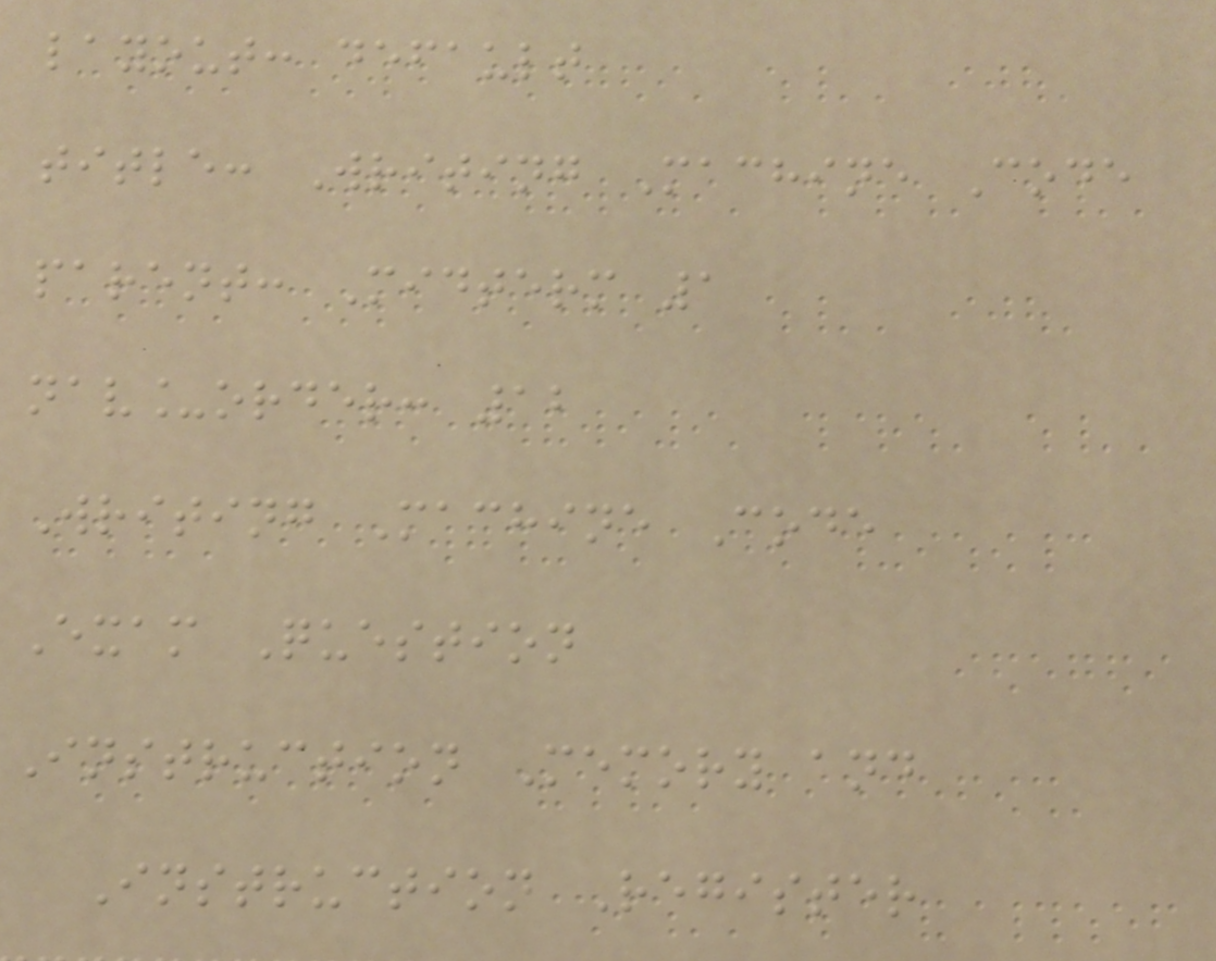layout: default
title: Writing Machine Code
parent: Midterm 1
nav_order: 12
Writing Machine Code
Exam Question
Instruction Memory and
Instruction Register
